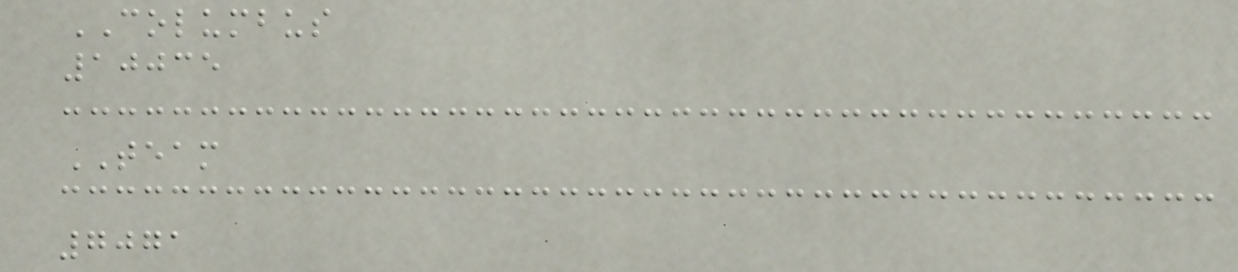COLUMBUS
10035
TEAM
7071
